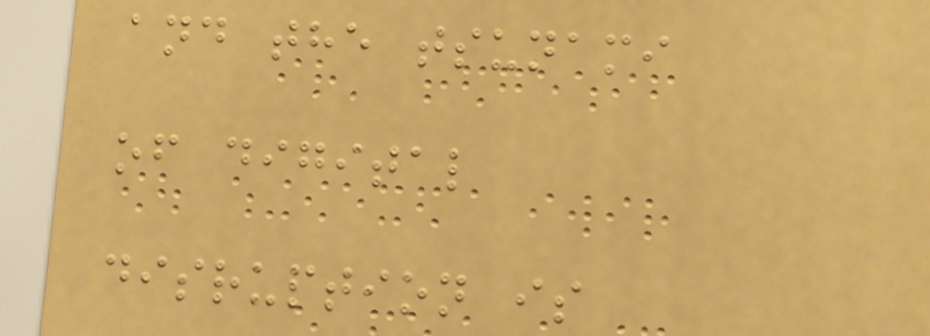and the tsunami
of digital
disruption is
